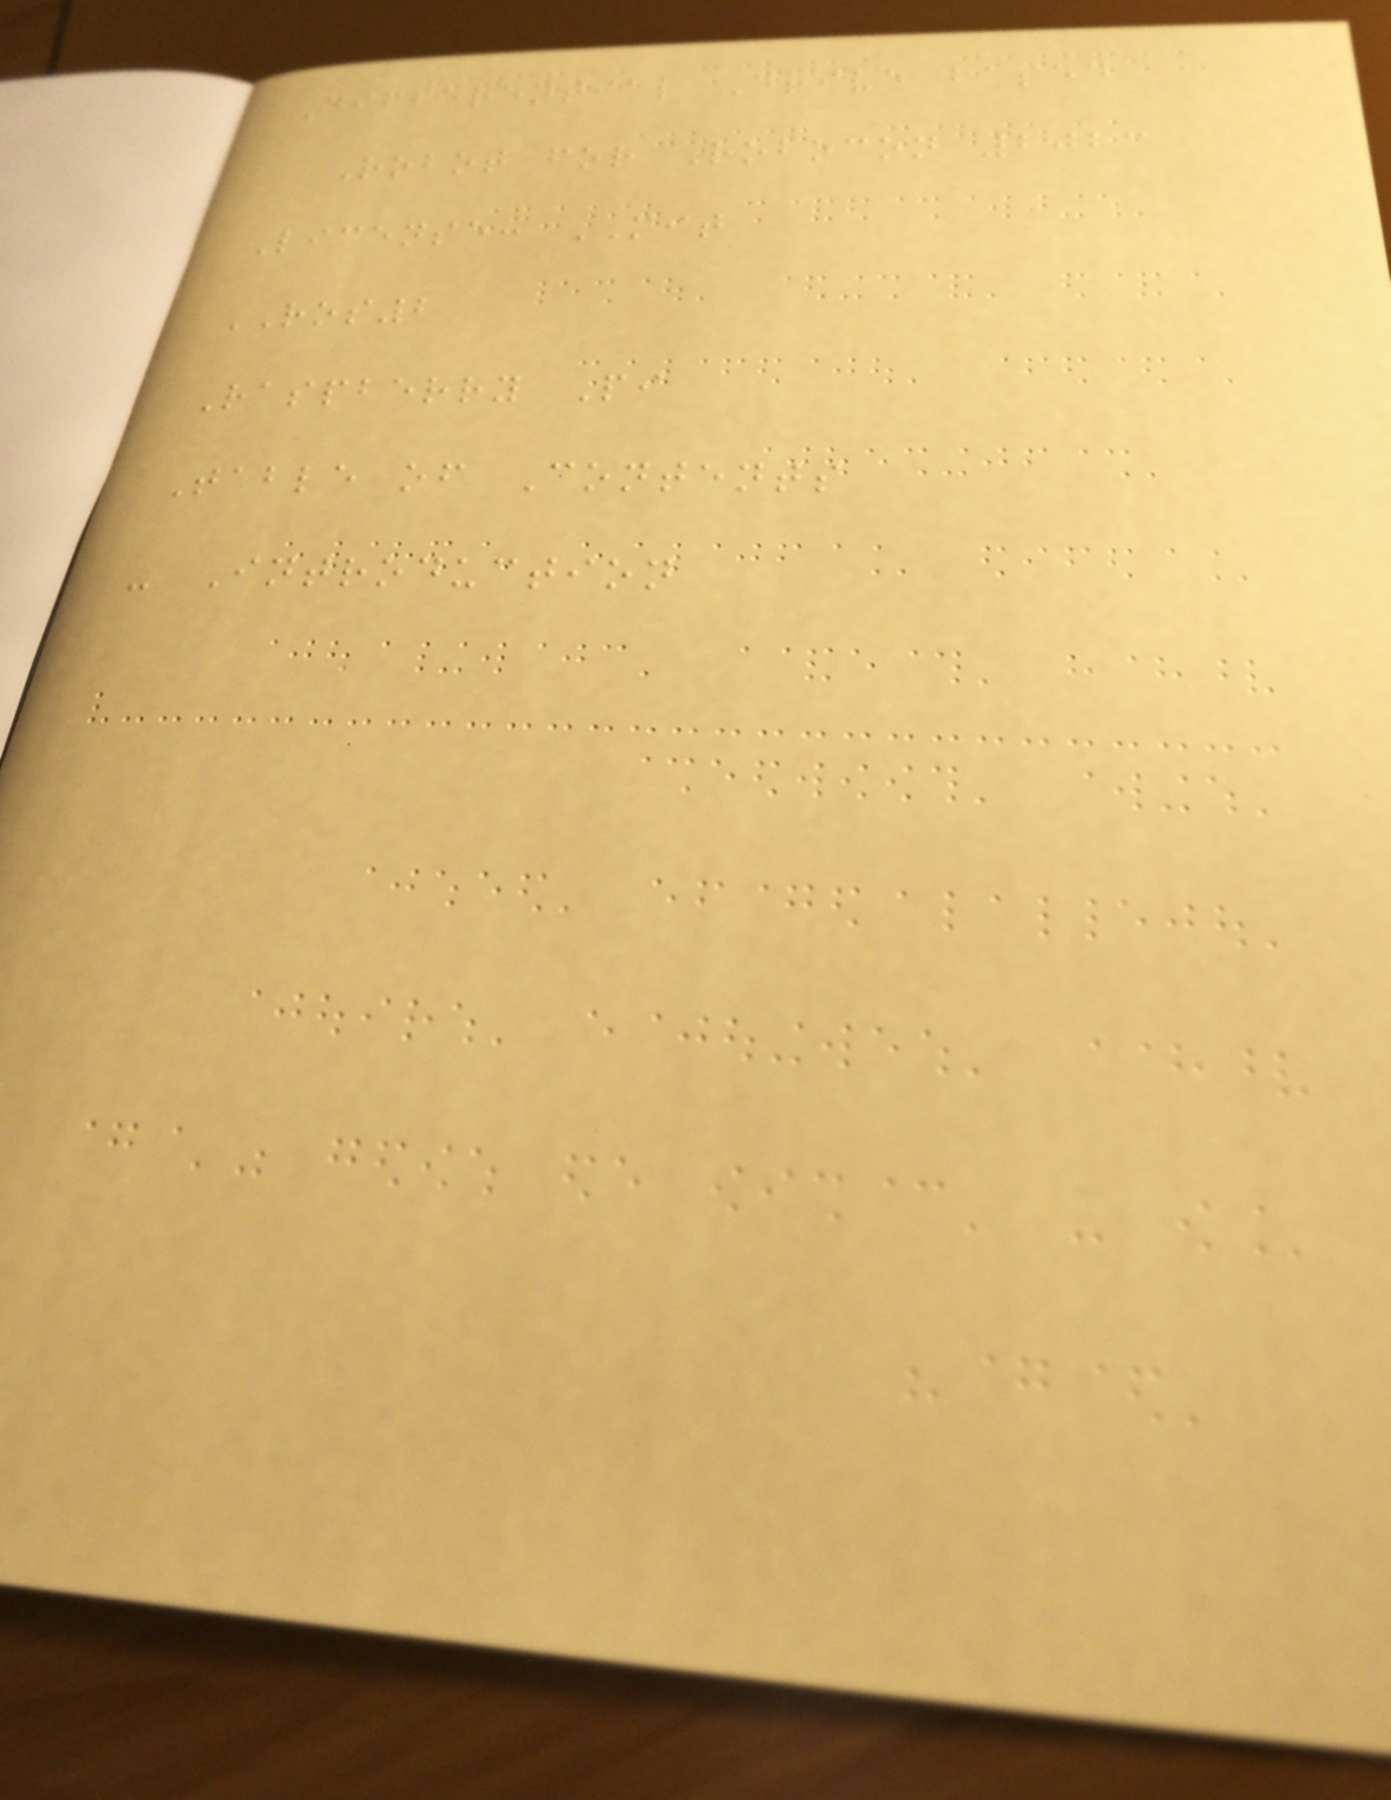Differential Drive based
Robot for Robocon 2023
License: MIT
ROS2
Raspberry Pi
Table of Contents
- Introduction
